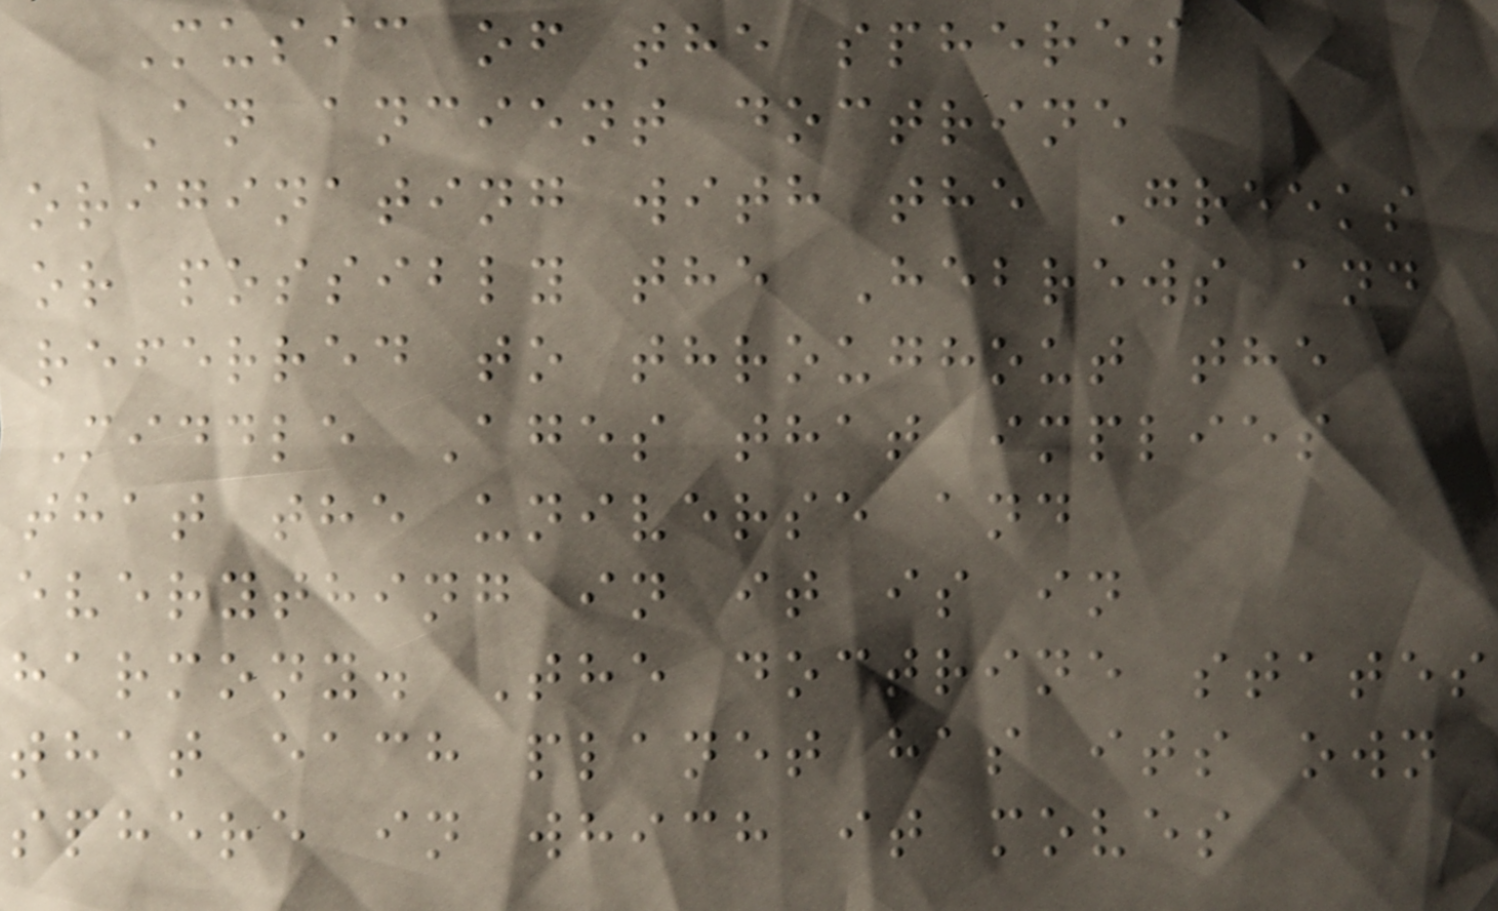Music of the spheres
An ancient doctrine
originating with the Greeks
or possibly the Hebrews and
referred to throughout the
Middle Ages that implies
that the universe and
everything in it is in
harmony. The doctrine states
that each planet has its own
sphere in which it moves
